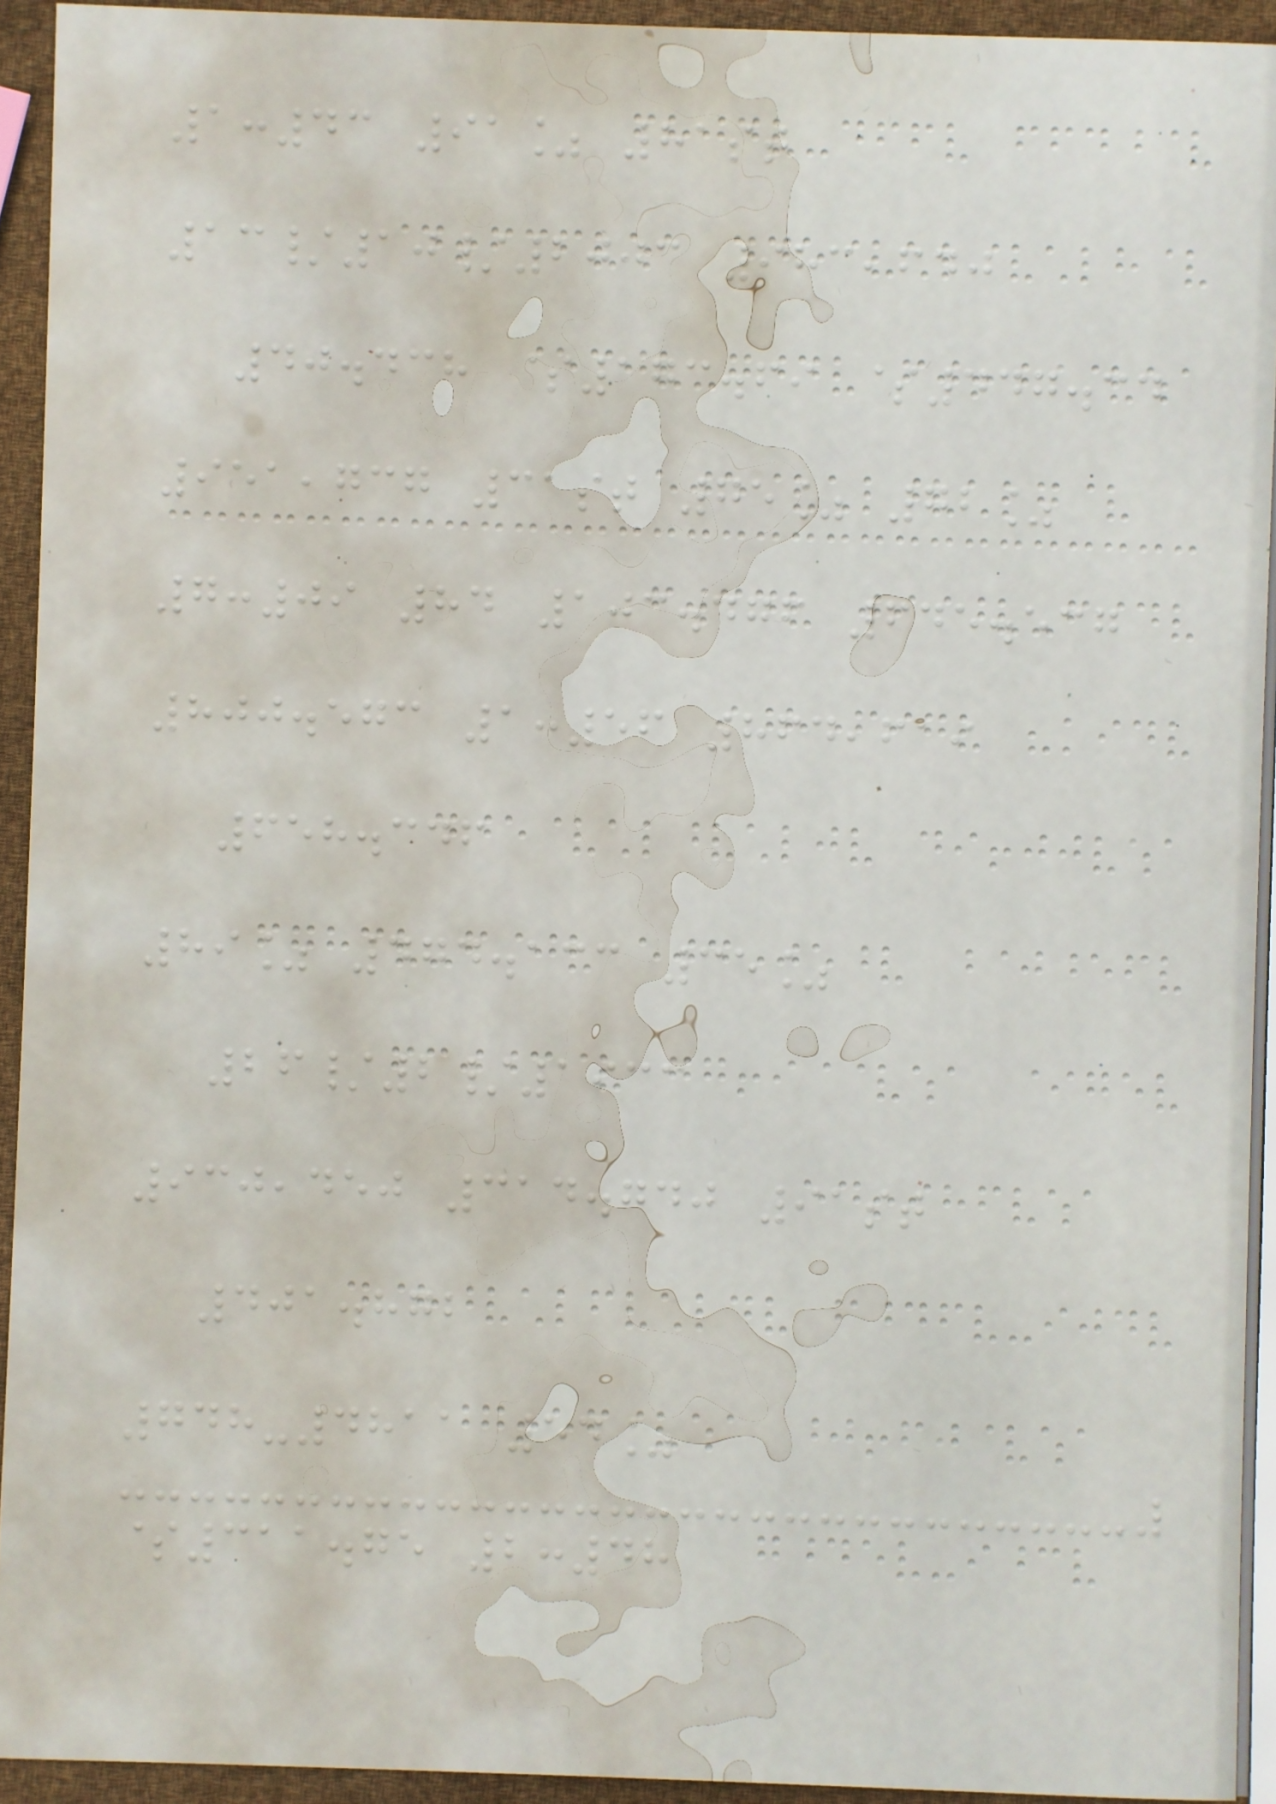1:43 91% 81st
13/10/2003 983,640
40.438 $173.69 $447.34
951,737 31st 75% 72%
7:09 84 103.476 645.537
800.573 1:56 864,619
658.346
89% 474.133 35%
26/2/1933
930,450 314.740 91st
401.872
748-4811 54%
$311.75 2:48
